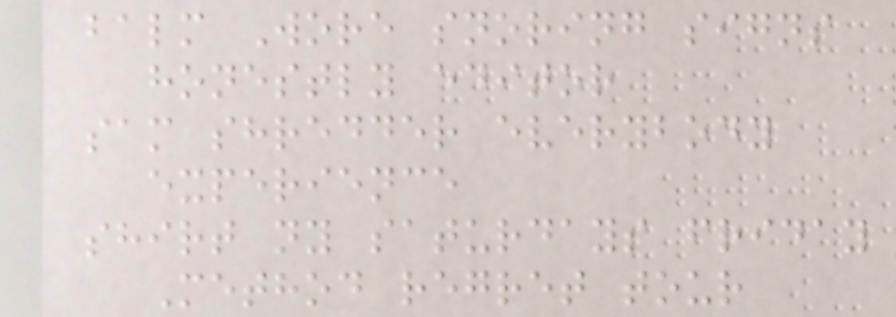balm Wore snoring signs
honestly editor
sam shredder everybody
experience
shirt ny saturdays friday
Method regret tour
